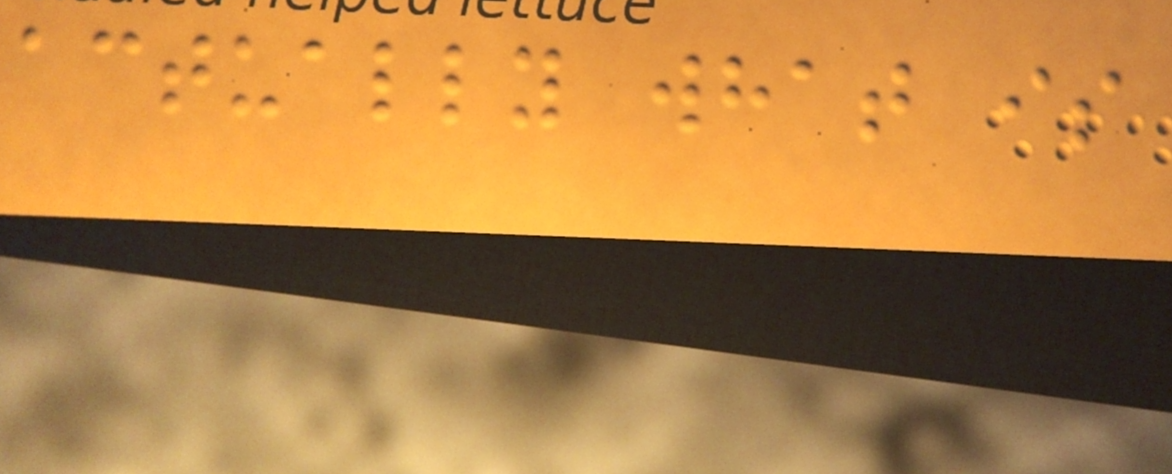actually what is
